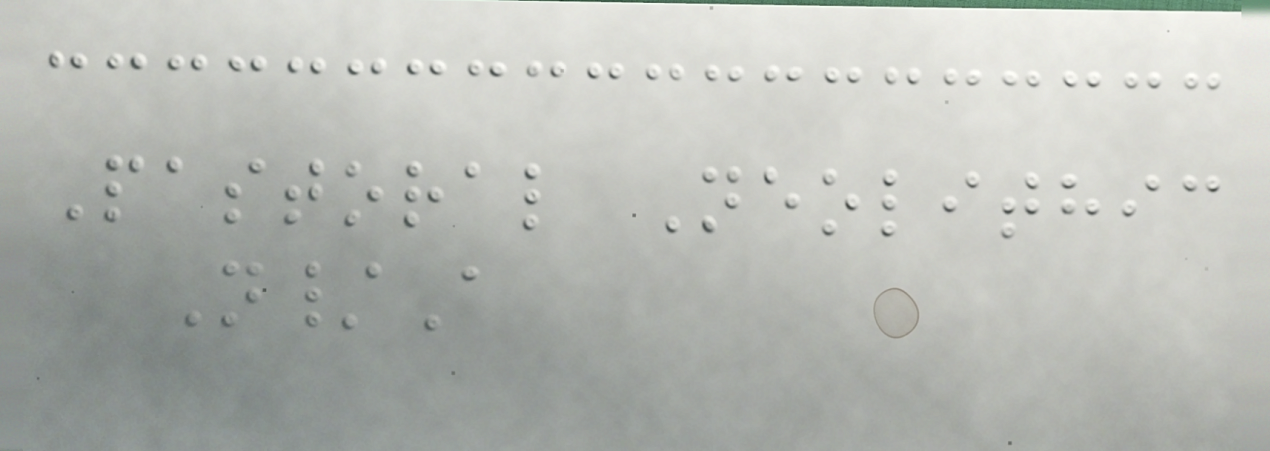Pastoral Neolithic
N/A
